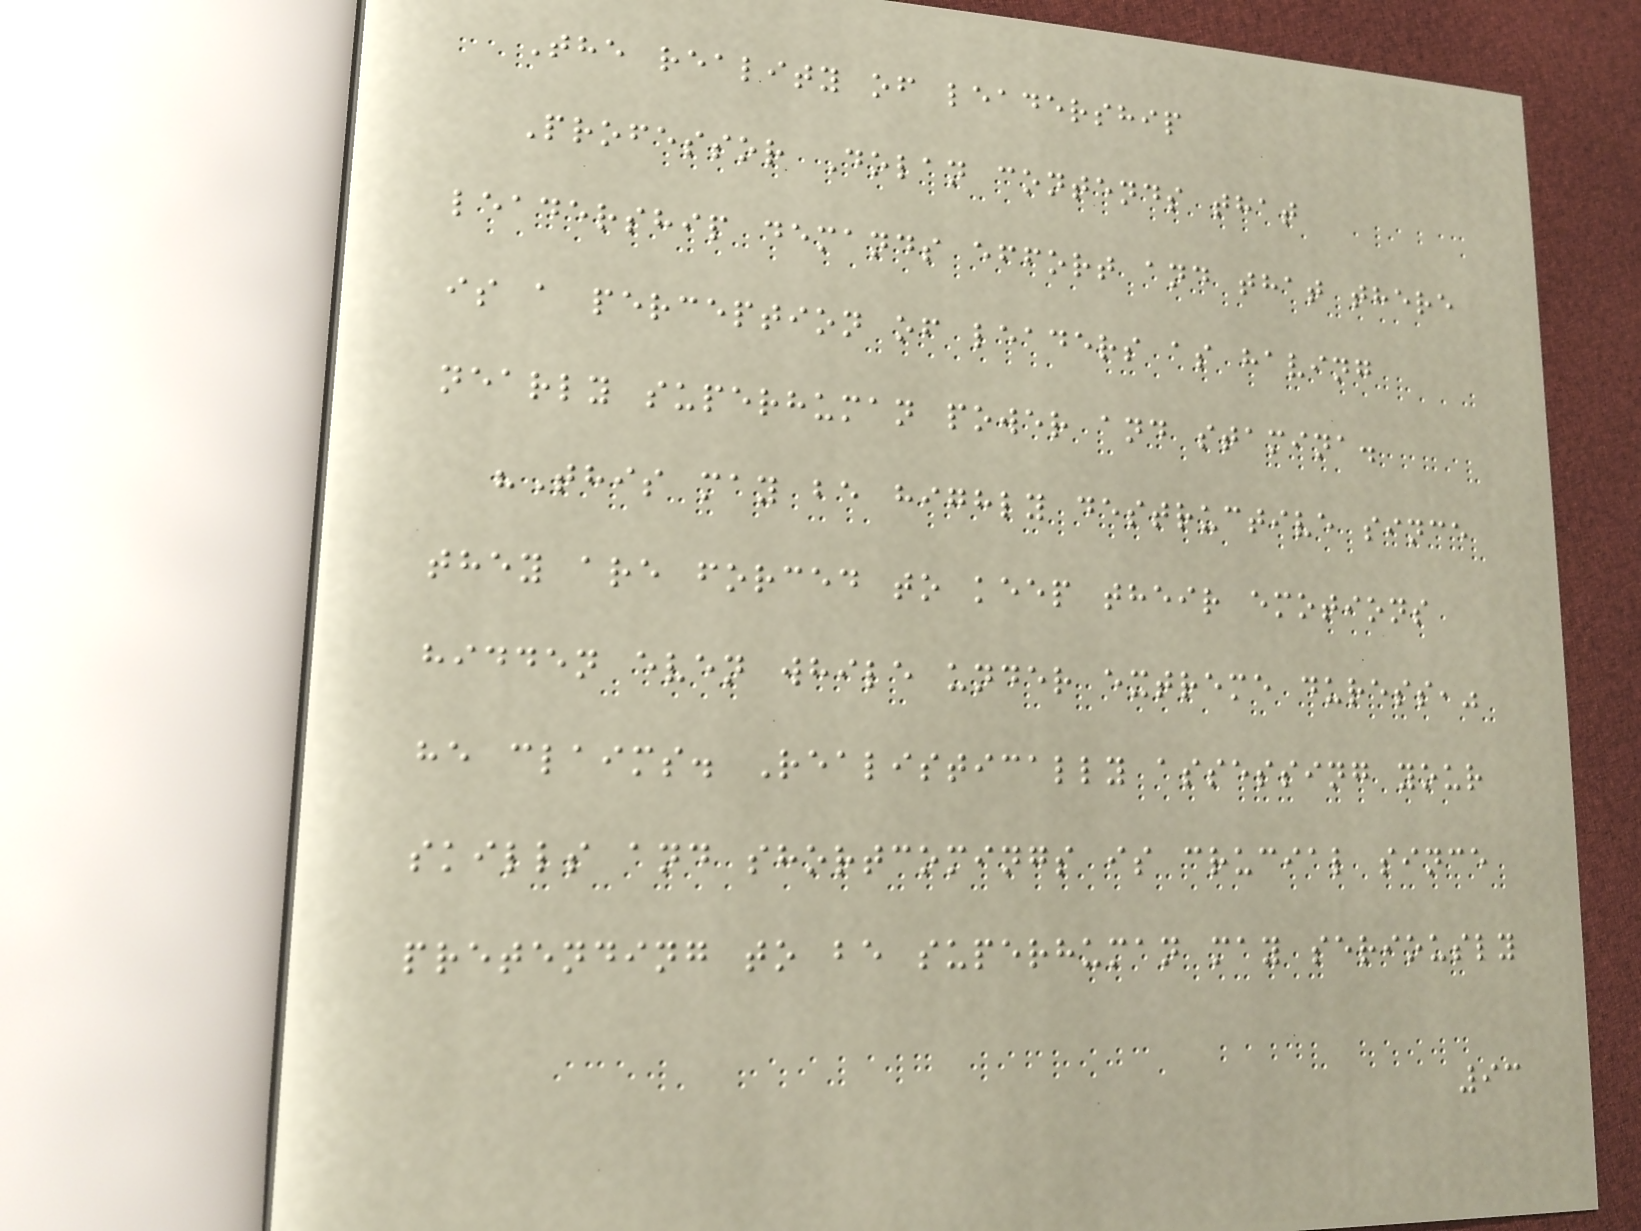The reality of leadership
Professor Dolan contends that
leadership demands effort and that there
is a perception of leaders as having
nearly superhuman power and stamina.
"This may be highly destructive since
they are forced to keep their emotions
hidden even while under extreme duress,"
he claims. Realistically assessing your
skills and shortcomings is crucial since
pretending to be superhuman may seriously
93
